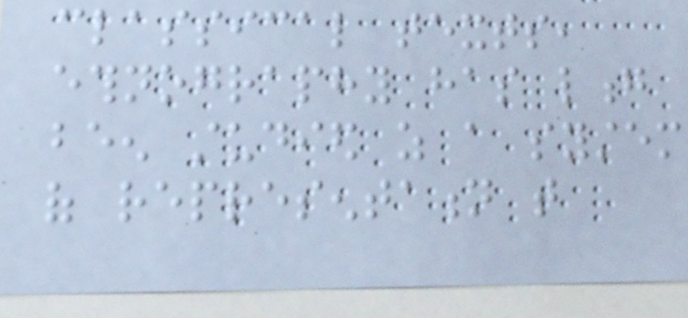classical texts,
ethnography has long
been studied as a system
of representation that
